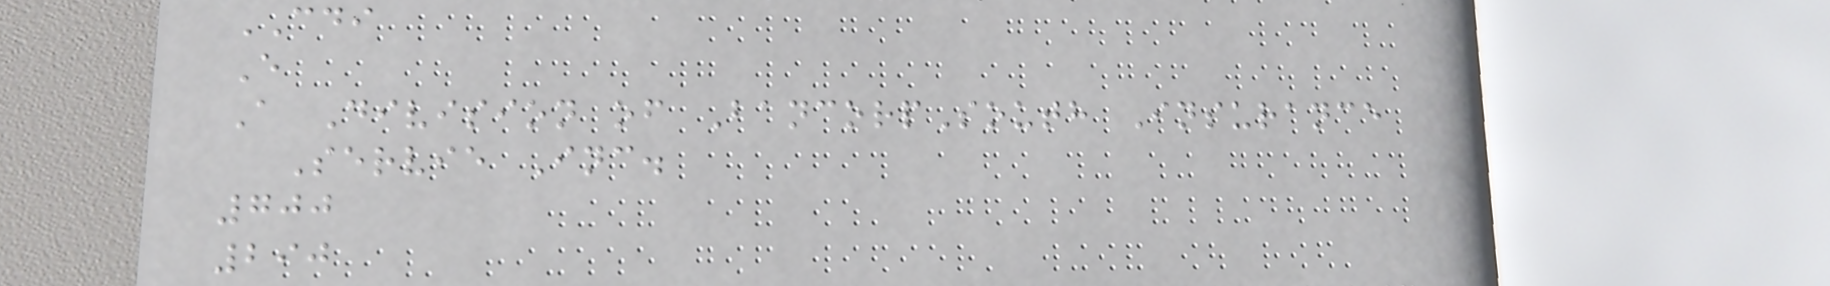CDI
E
A Division of BancorpSouth Insurance
Servie Inc.
700
290
